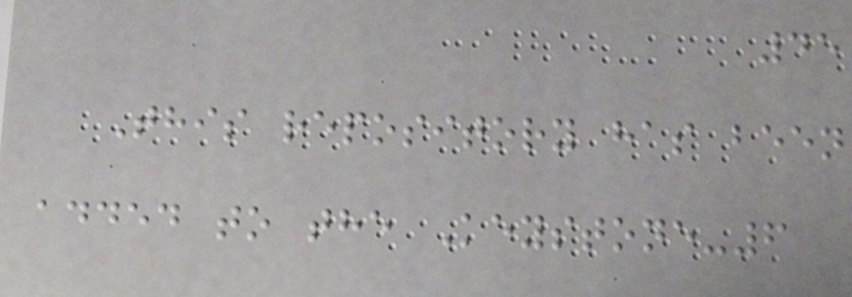45
This repository has been
added to the Keystone-6
